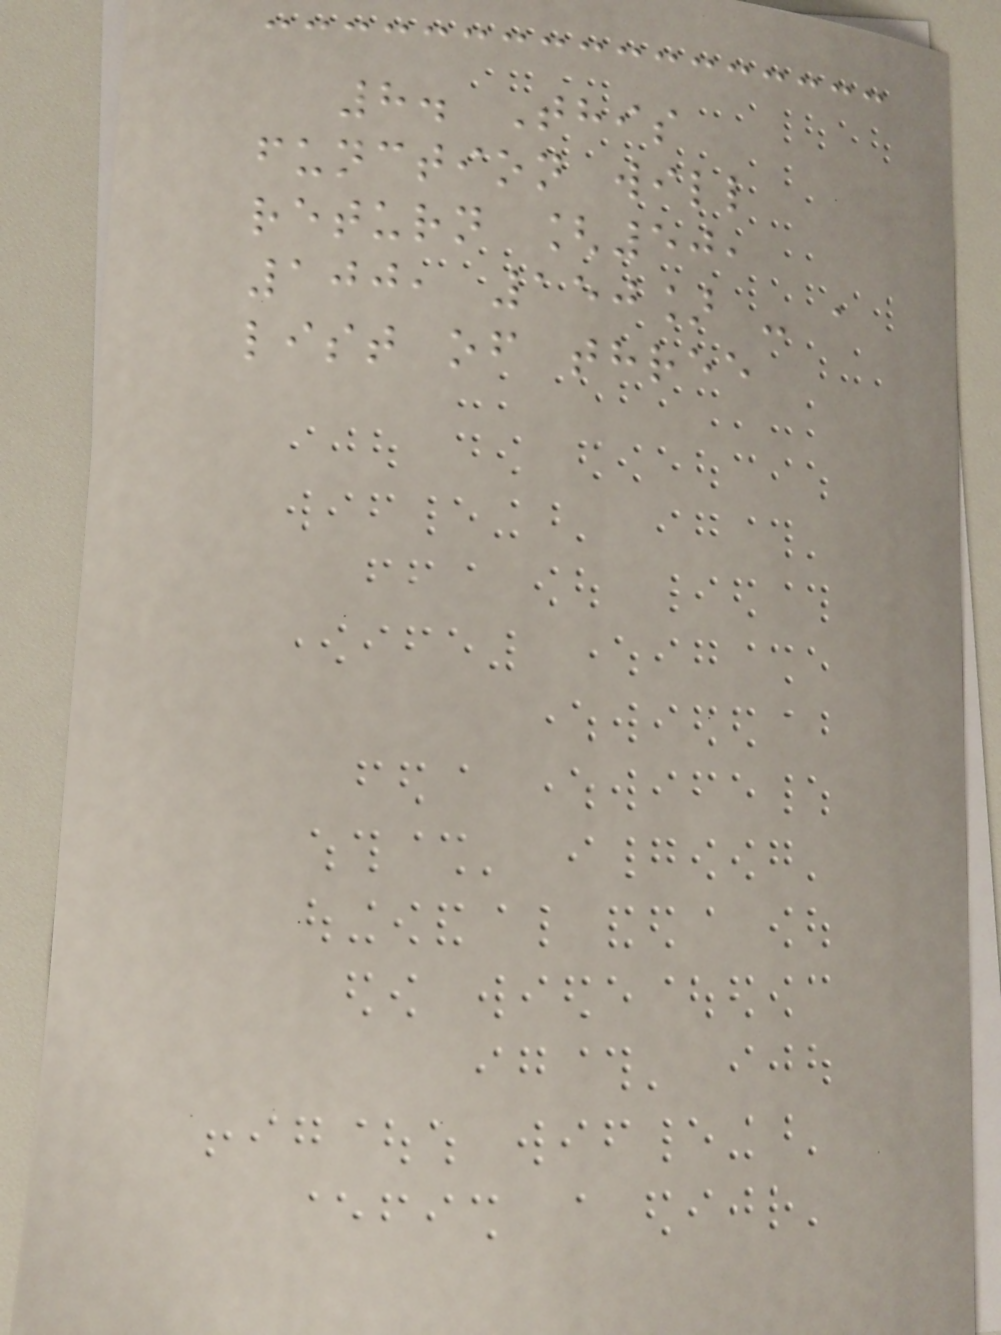8. This
function will
return [50,
100, 150] - a
list of three
